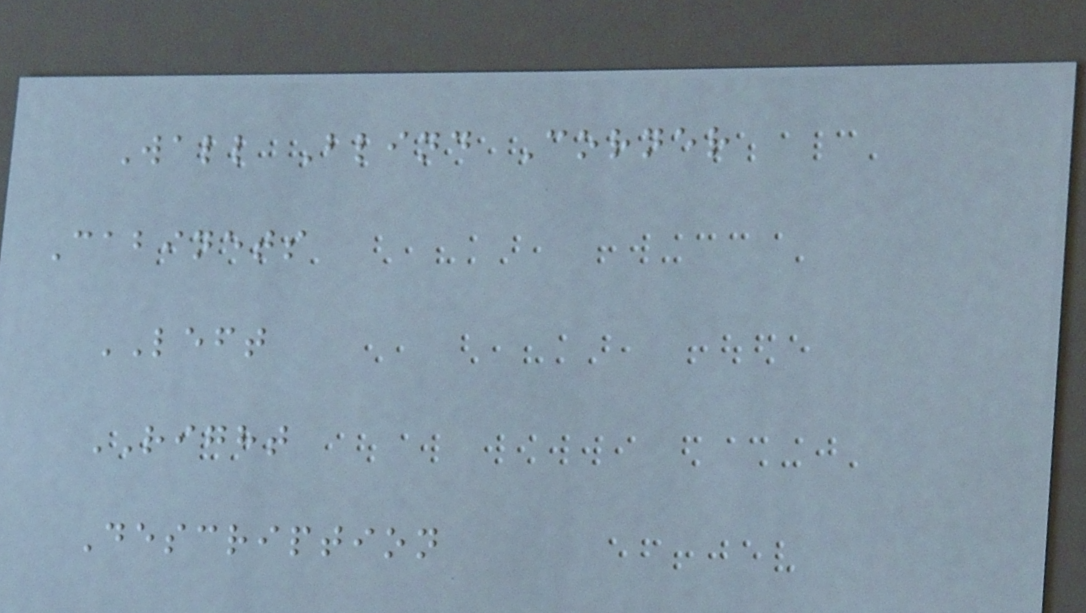Wall Blind Corner
Cabinets
LEFT
RIGHT
Description
